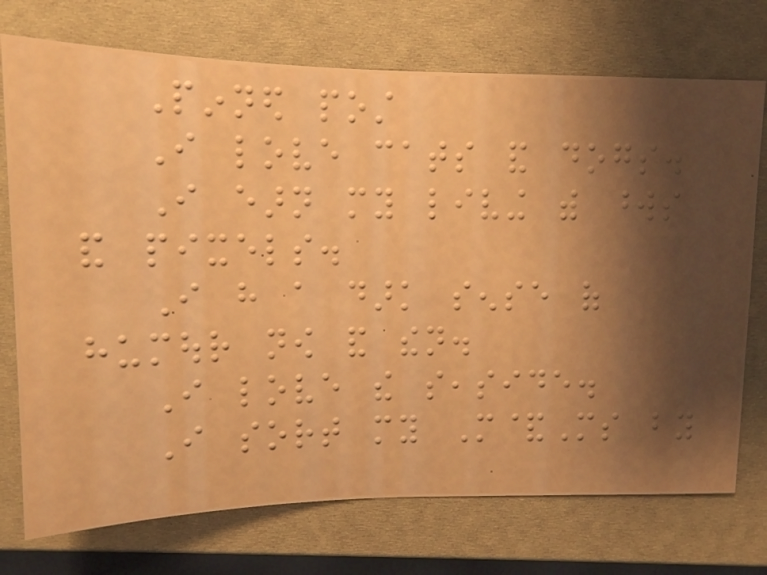Pinned post
I love cats and dogs.
I earn my living with words
and pixels.
I have a dark sense of
humour now and then.
I love the seaside.
I sort my M&Ms by
